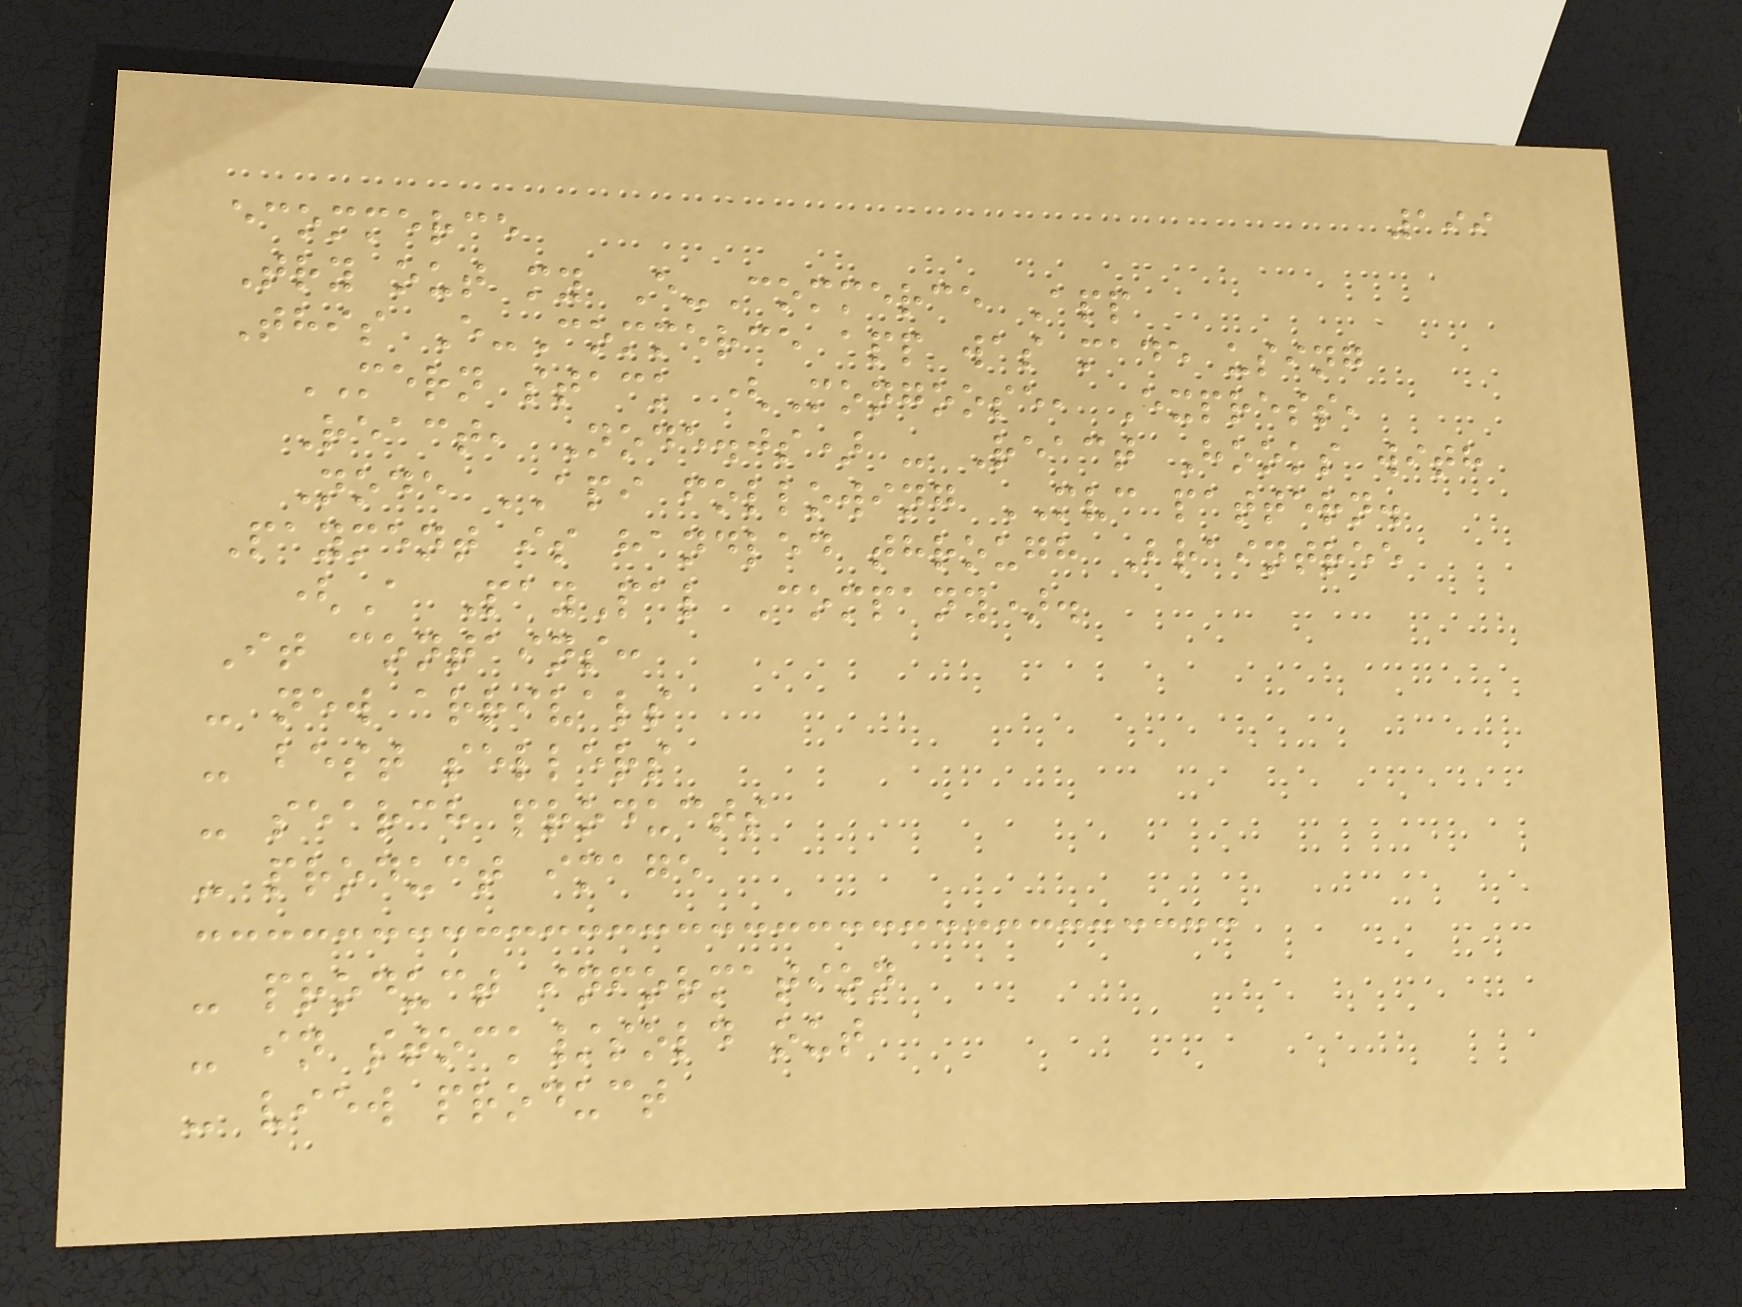199
ecommerce
Try out my E-Commerce App
This E-Commerce app was made using
MERN stack (Mongoose, Express,
React, Node.js) - React Hooks with
Node API following MVC pattern.
Payment is handled through Braintree
(A PayPal Company).
It contains:
- new arrivals
- best sellers
- search products
- product image
- product information
- in stock/sold out
- view product
